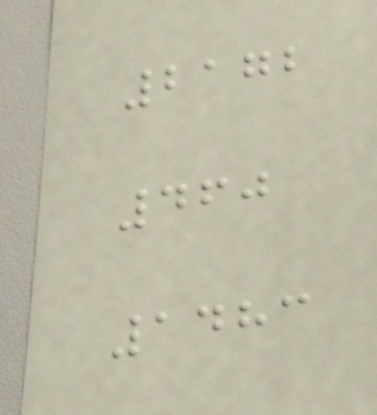2172
460
1483
